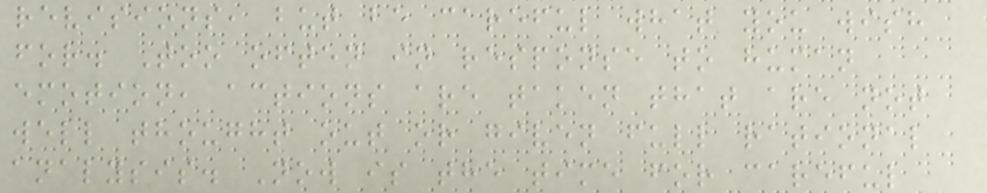revisions, but be careful what you wish
for. Too often in response to human
emotion, actions are taken that are not
well thought out or given full rational
analysis. Now is the time for careful
